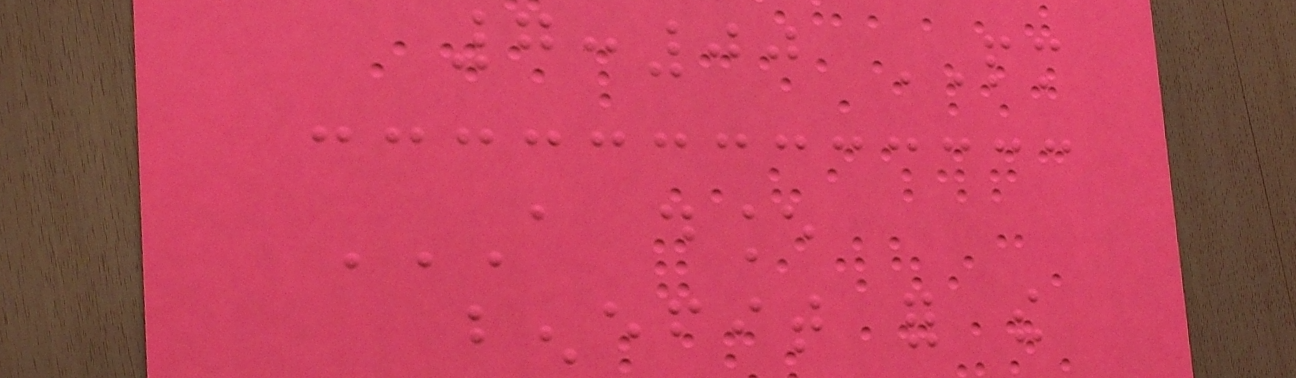7:00 PM
A DANCE
BENEFIT FOR THE
